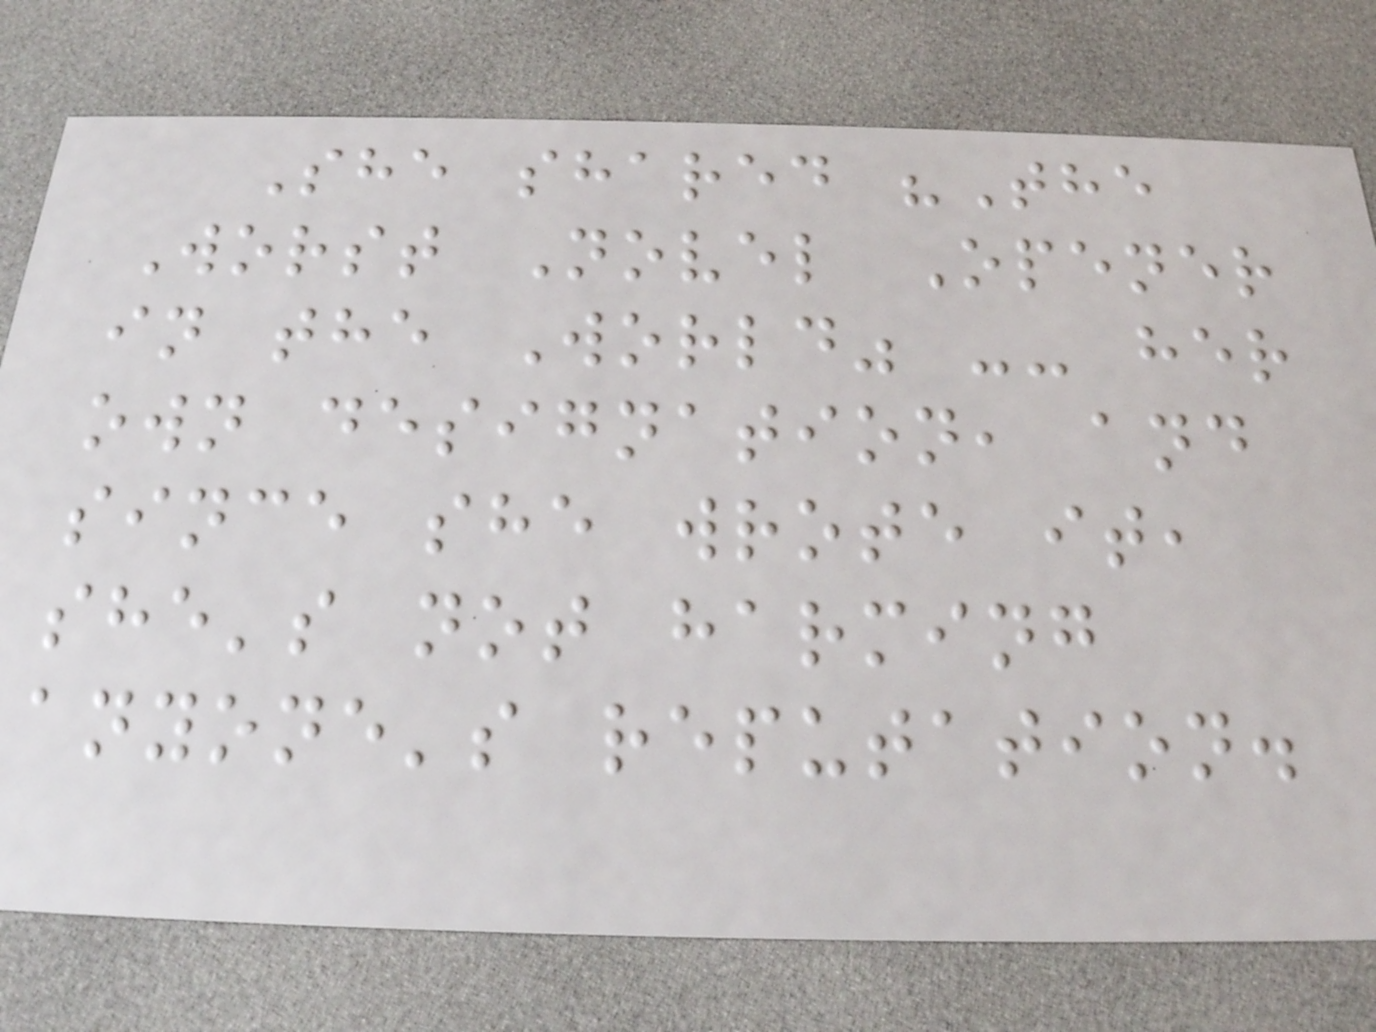She shared "The
Worst Novel Opener
in the World" -- her
own designation, and
since she wrote it,
she's not harming
anyone's reputation.
